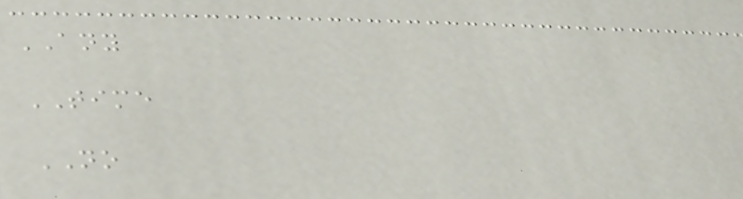ANY
TIME
NO
